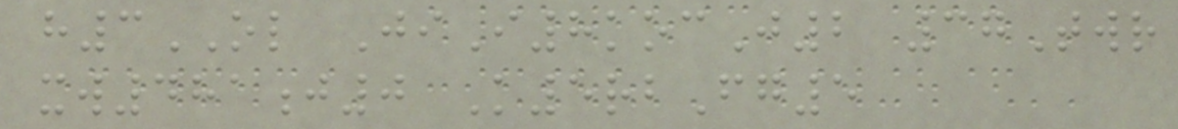h3OL JiI8kocJ2 37Twr
xw481j0 K5rbFg5
